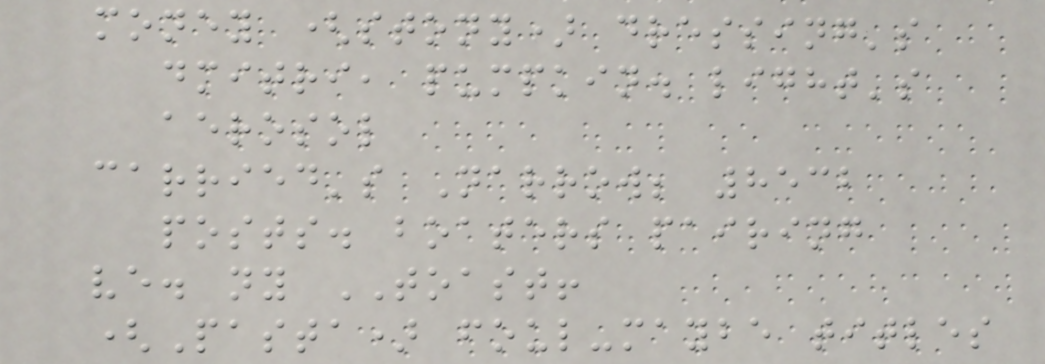money (stony) dressing's
dmitri, pumpkin. light's
aerosol
carried's Narrow; 8532
posts. boaters pairing
ve. ny TOAST!
(Pasta) foul-maybe titles
